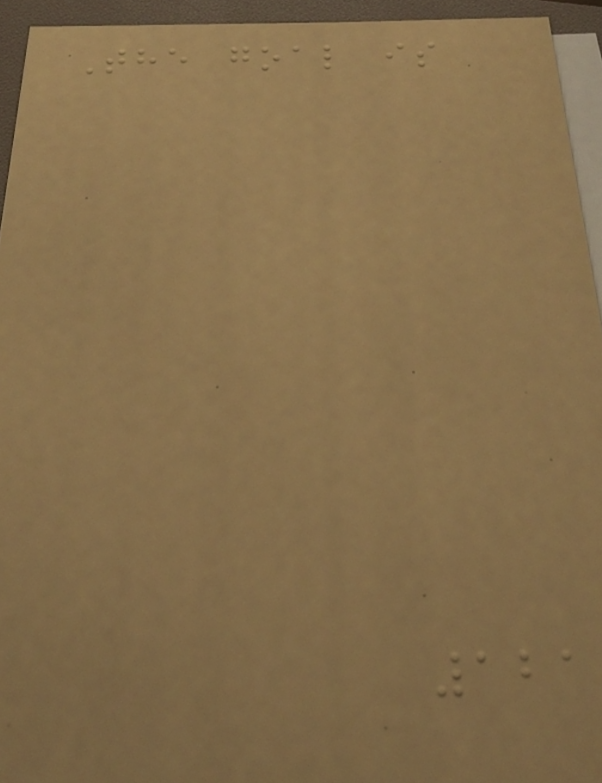The goal is
121
